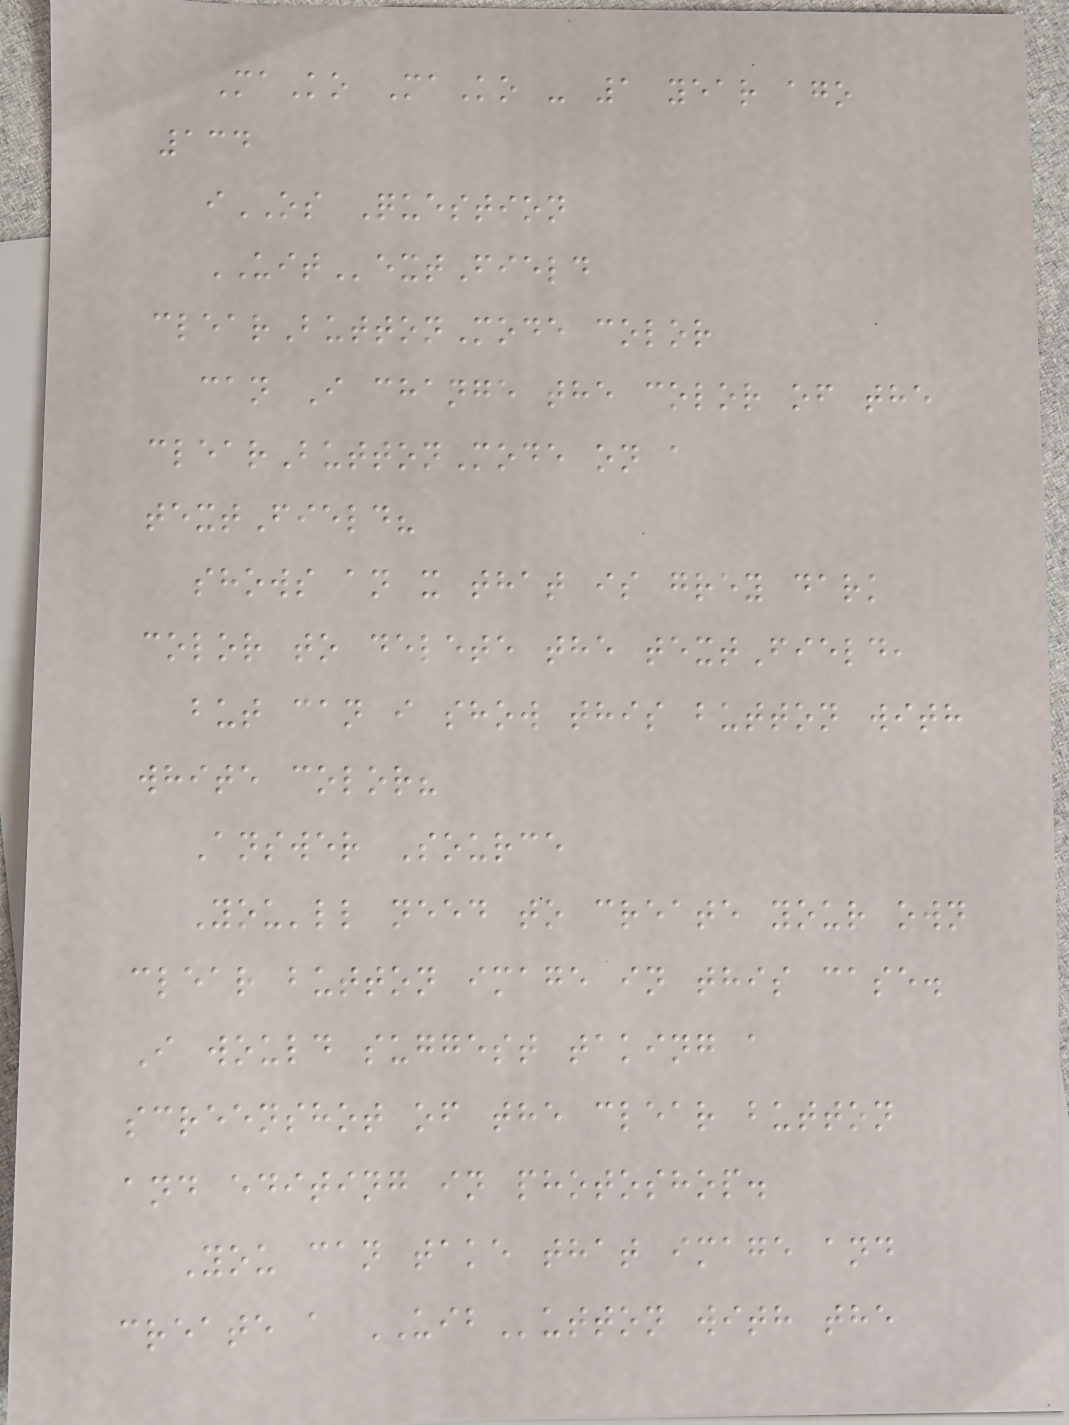MaKo MaKo - 1 year ago
134
iOS Question
UITextField
clearButtonMode color
can I change the color of the
clearButtonMode on a
textField?
shows an x that is grey dark
color to delete the textField,
but can i show this button with
white color?
Answer Source
You'll need to create your own
clear button image in this case.
I would suggest taking a
screenshot of the clear button
and editing in photoshop.
You can take that image and
create a UIButton with the
